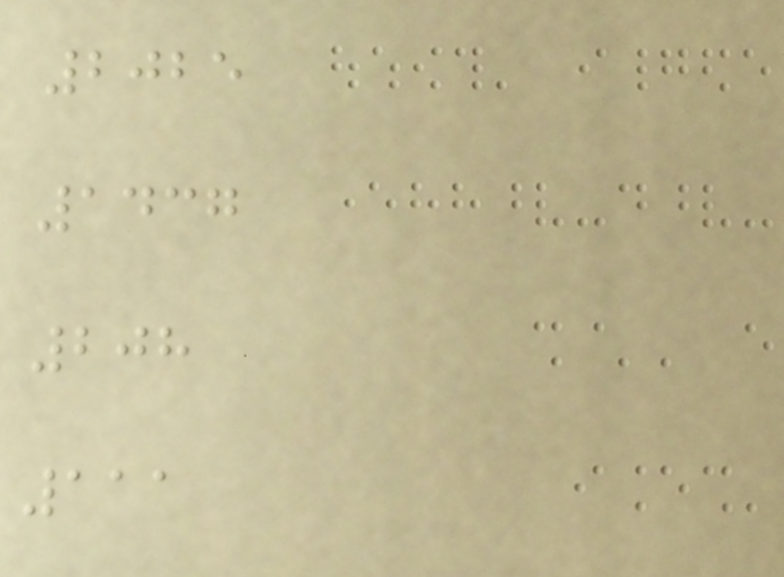2025
1437
208
111
